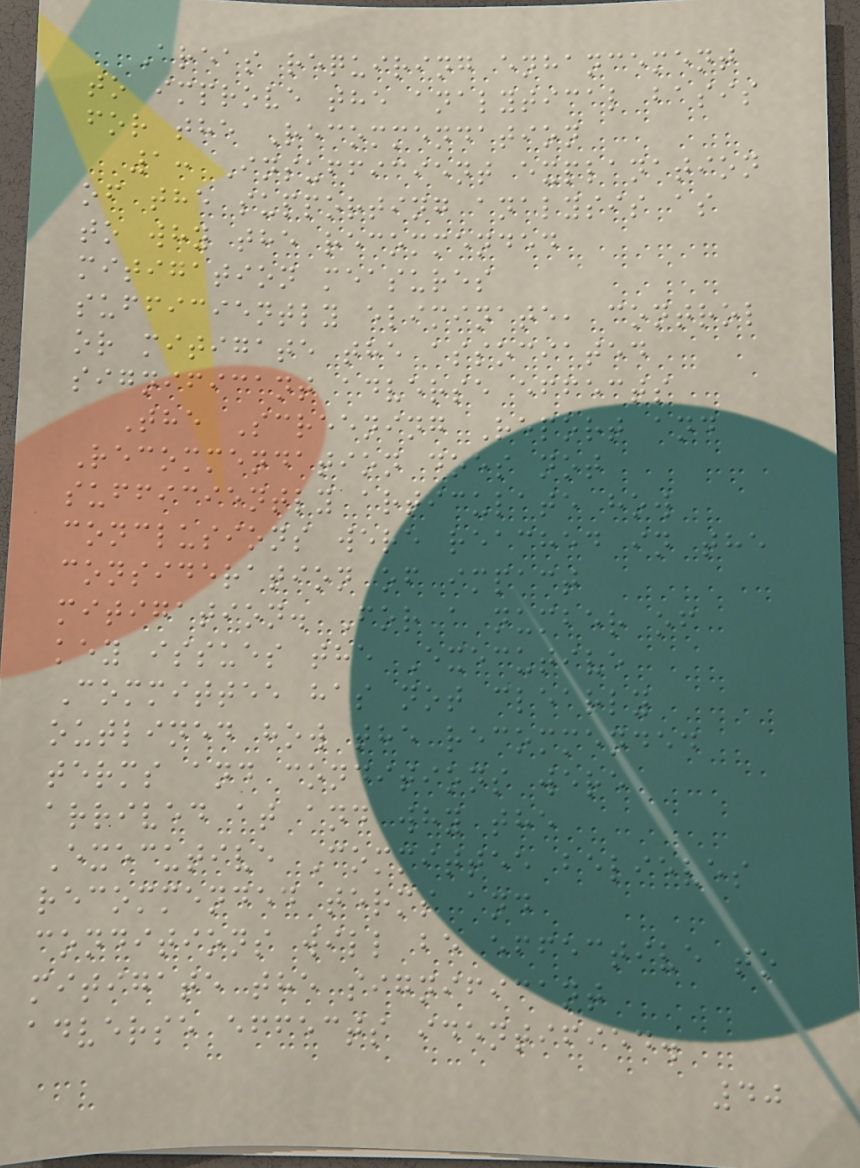Areas requiring enhancement
to improve the analytical basis
for the Recommendation
1: Insufficient explanation
of the supporting analysis as
to why the recommended
mitigation measures
sufficiently eliminate, control
or mitigate the associated
significant adverse effects
The Screening Report and
Recommendation does not
sufficiently articulate how
conclusions were reached in the
consideration of impact
mitigation. For a number of
key issues the Executive
Committee has not clearly
outlined how the recommended
terms and conditions were
arrived at and why the
Executive Committee believes
recommended terms and
conditions will be effective to
mitigate the significant
adverse effects identified.
40
